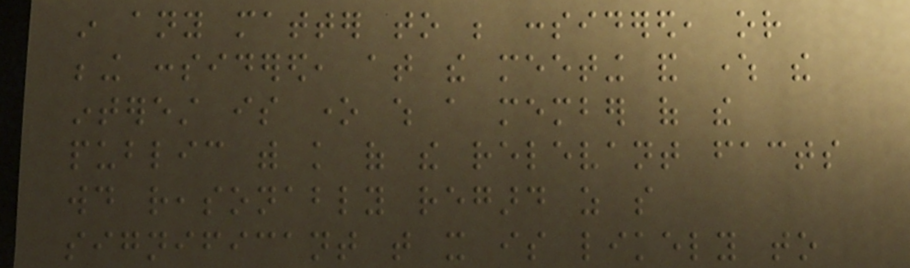in any matter to be considered, or
being considered, at the meeting and where the
interest is one which a member of the
public with knowledge of the relevant facts
would reasonably regard as so
significant that it is likely to
